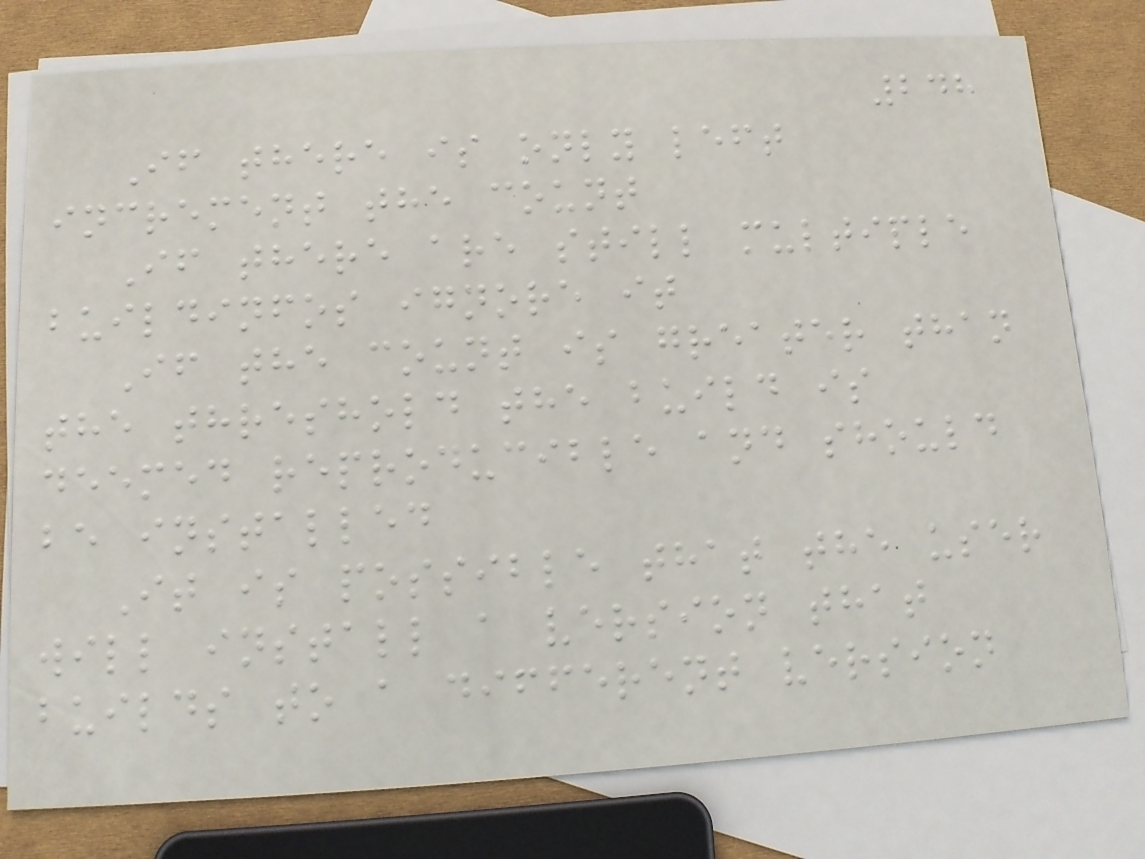248
If there is only left
increment the count
If there are still multiple
buildinfos ignore it
If the count is greater than
the threshold the build is
deemed reproducible and should
be installed
It is possible that the user
will install a version that
builds to a different version
